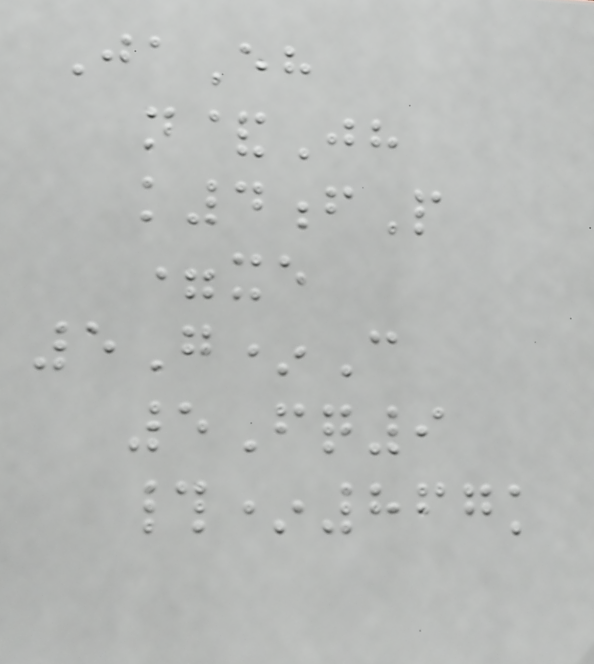JaEh
n&Jh
k4fP
=xe
5G*C
5Fq9
#*867k
